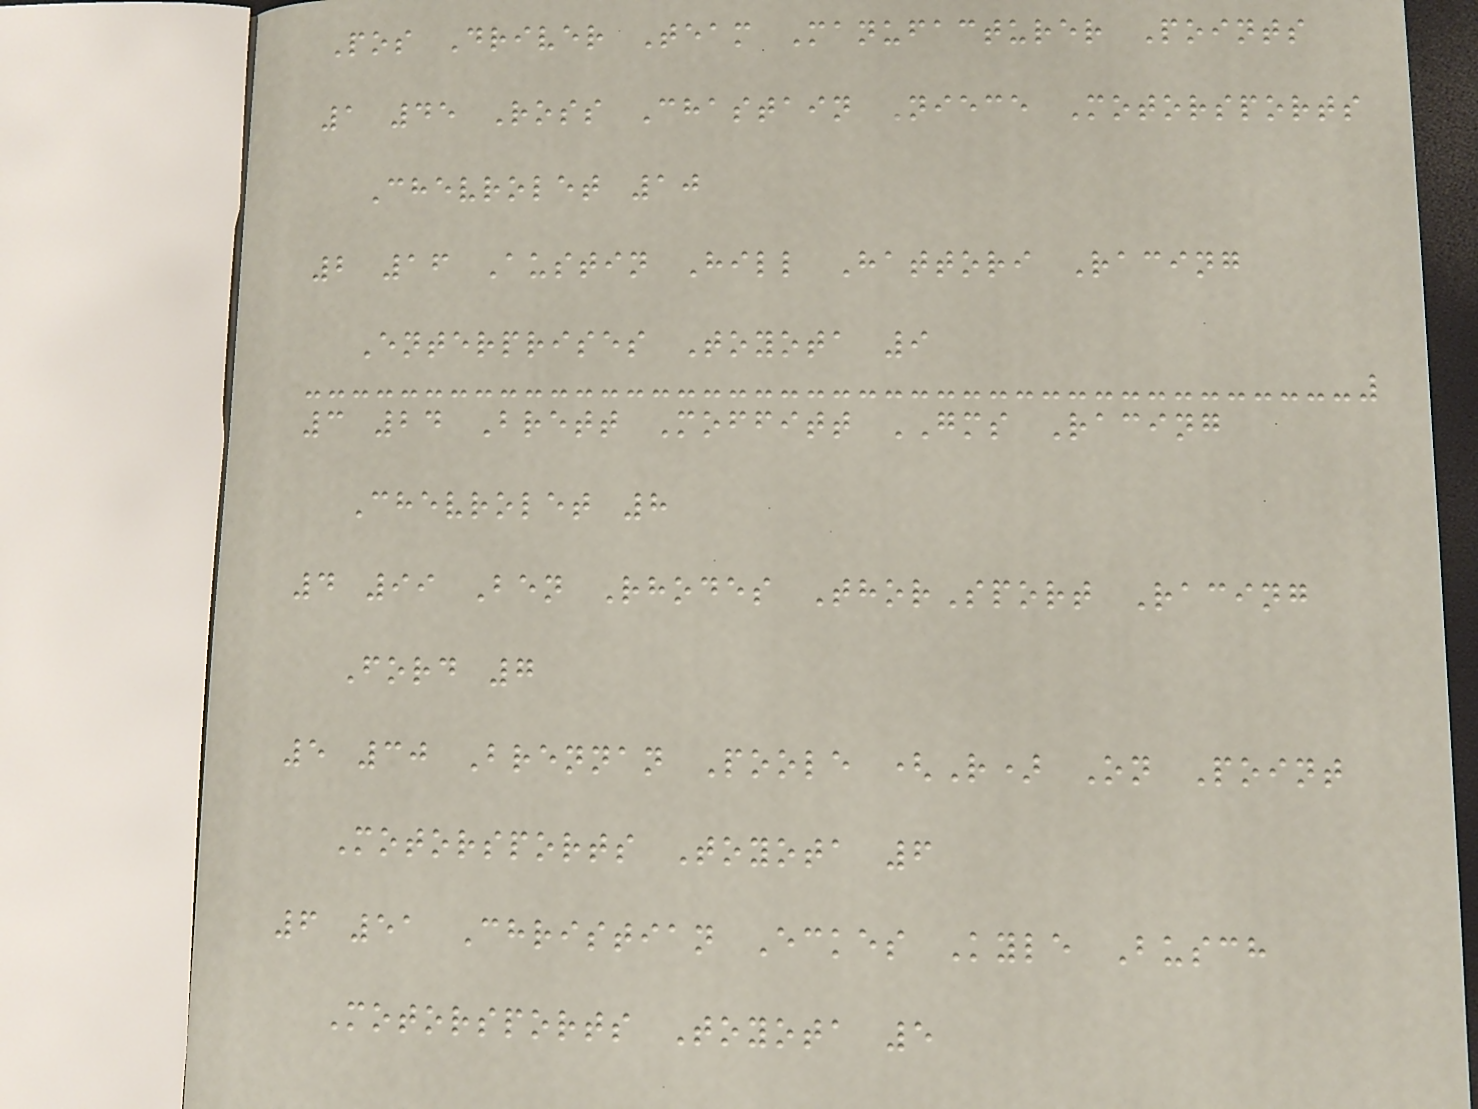Pos Driver Team Manufacturer Points
1 45 Ross Chastain Niece Motorsports
Chevrolet 10
2 16 Austin Hill Hattori Racing
Enterprises Toyota 9
3 24 Brett Moffitt GMS Racing
Chevrolet 8
4 99 Ben Rhodes ThorSport Racing
Ford 7
5 30 Brennan Poole (R) On Point
Motorsports Toyota 6
6 51 Christian Eckes Kyle Busch
Motorsports Toyota 5
